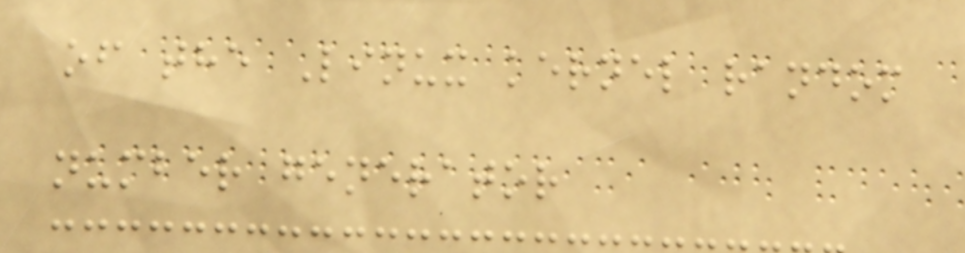of the Linux kernel random
number generator
